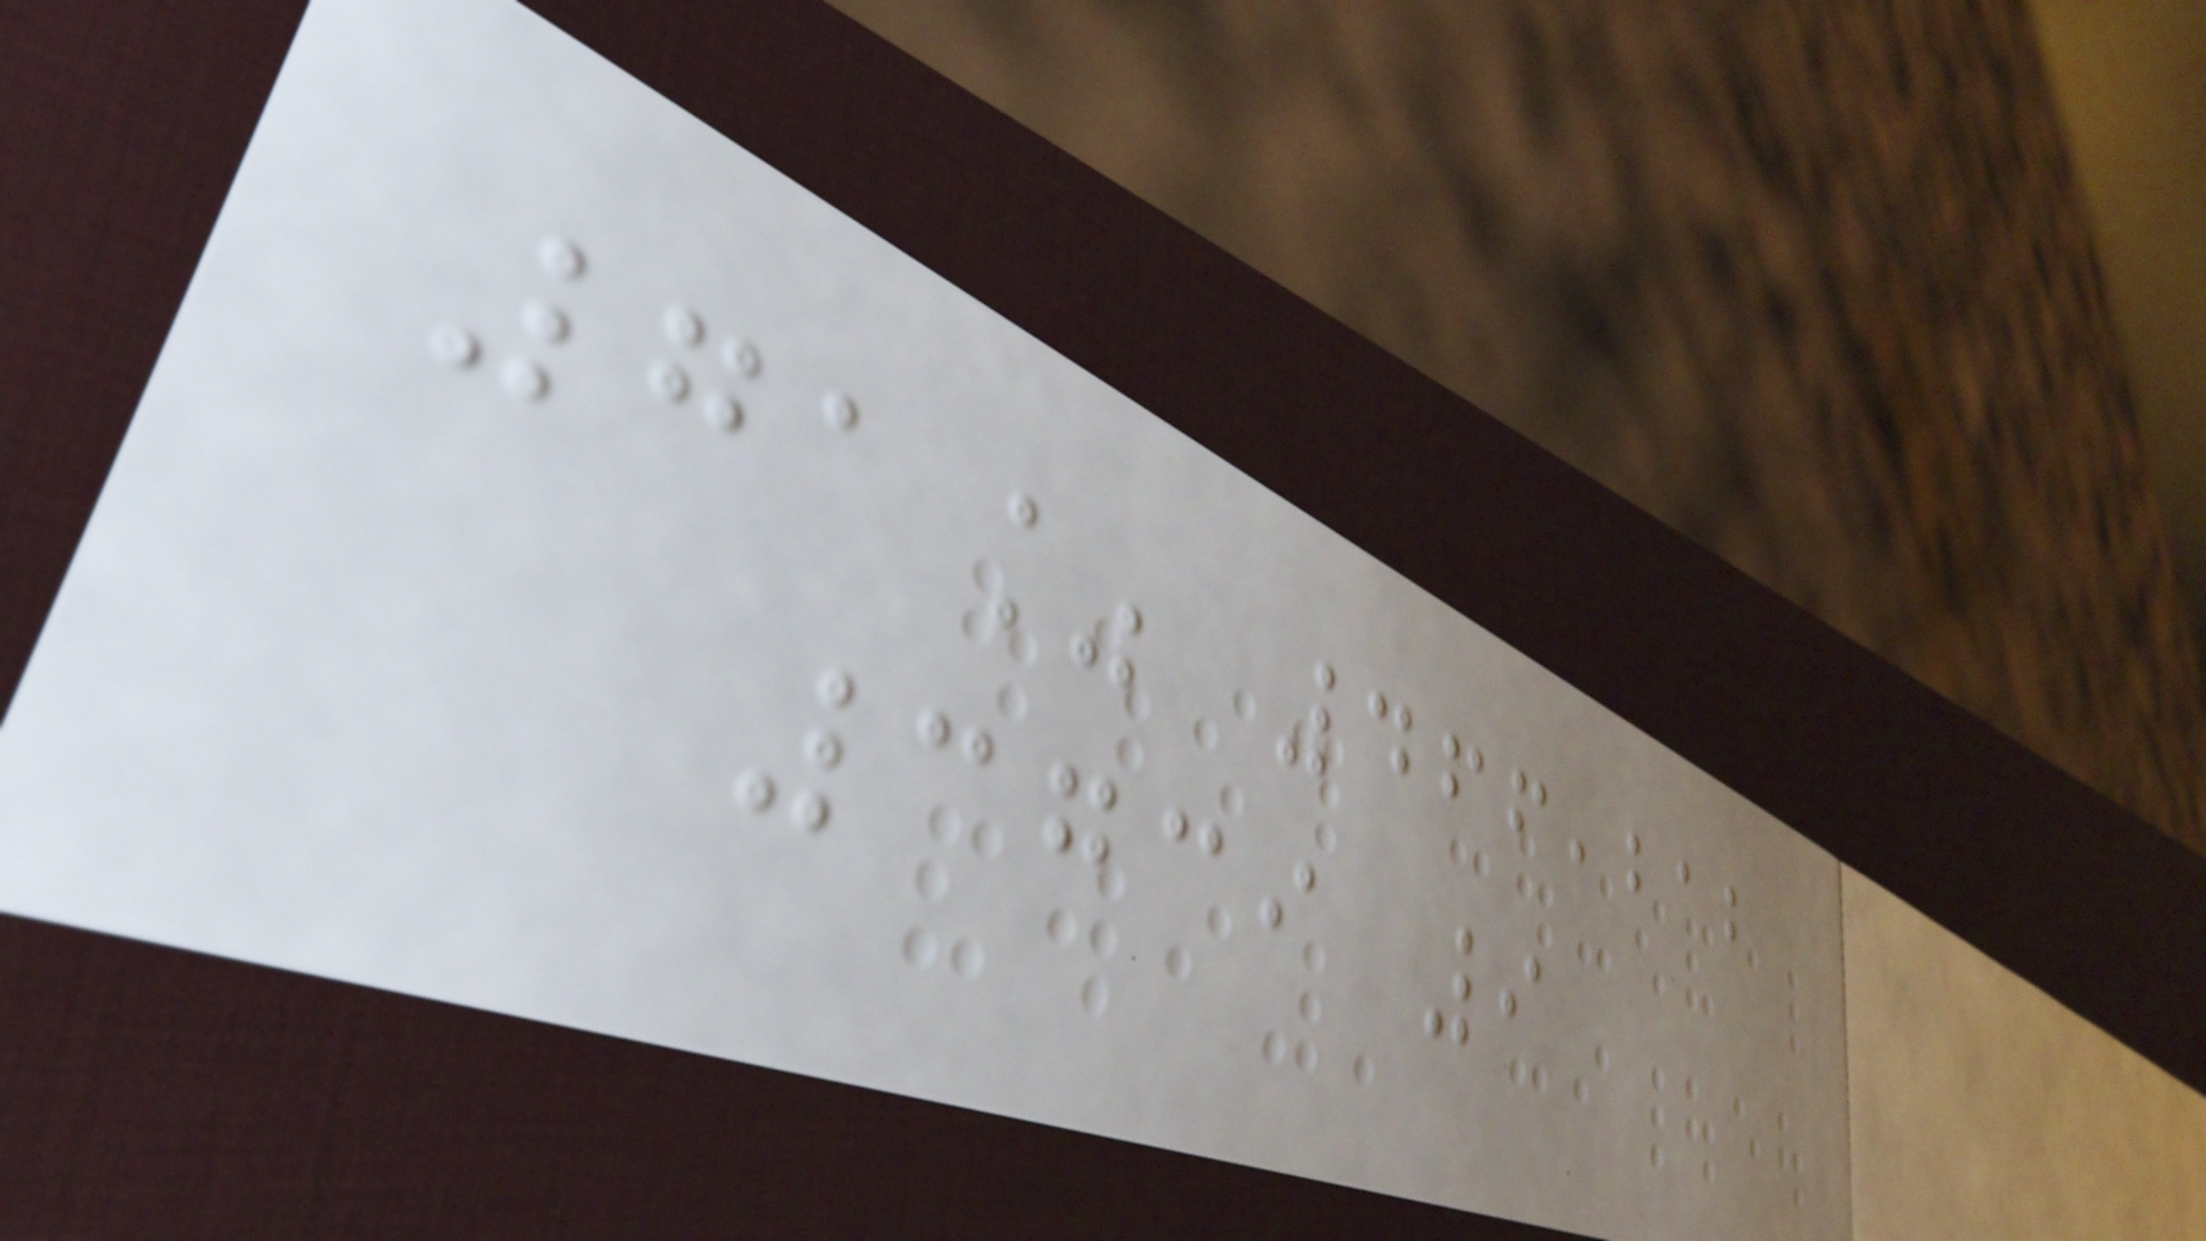71% 466,212
3739 9
